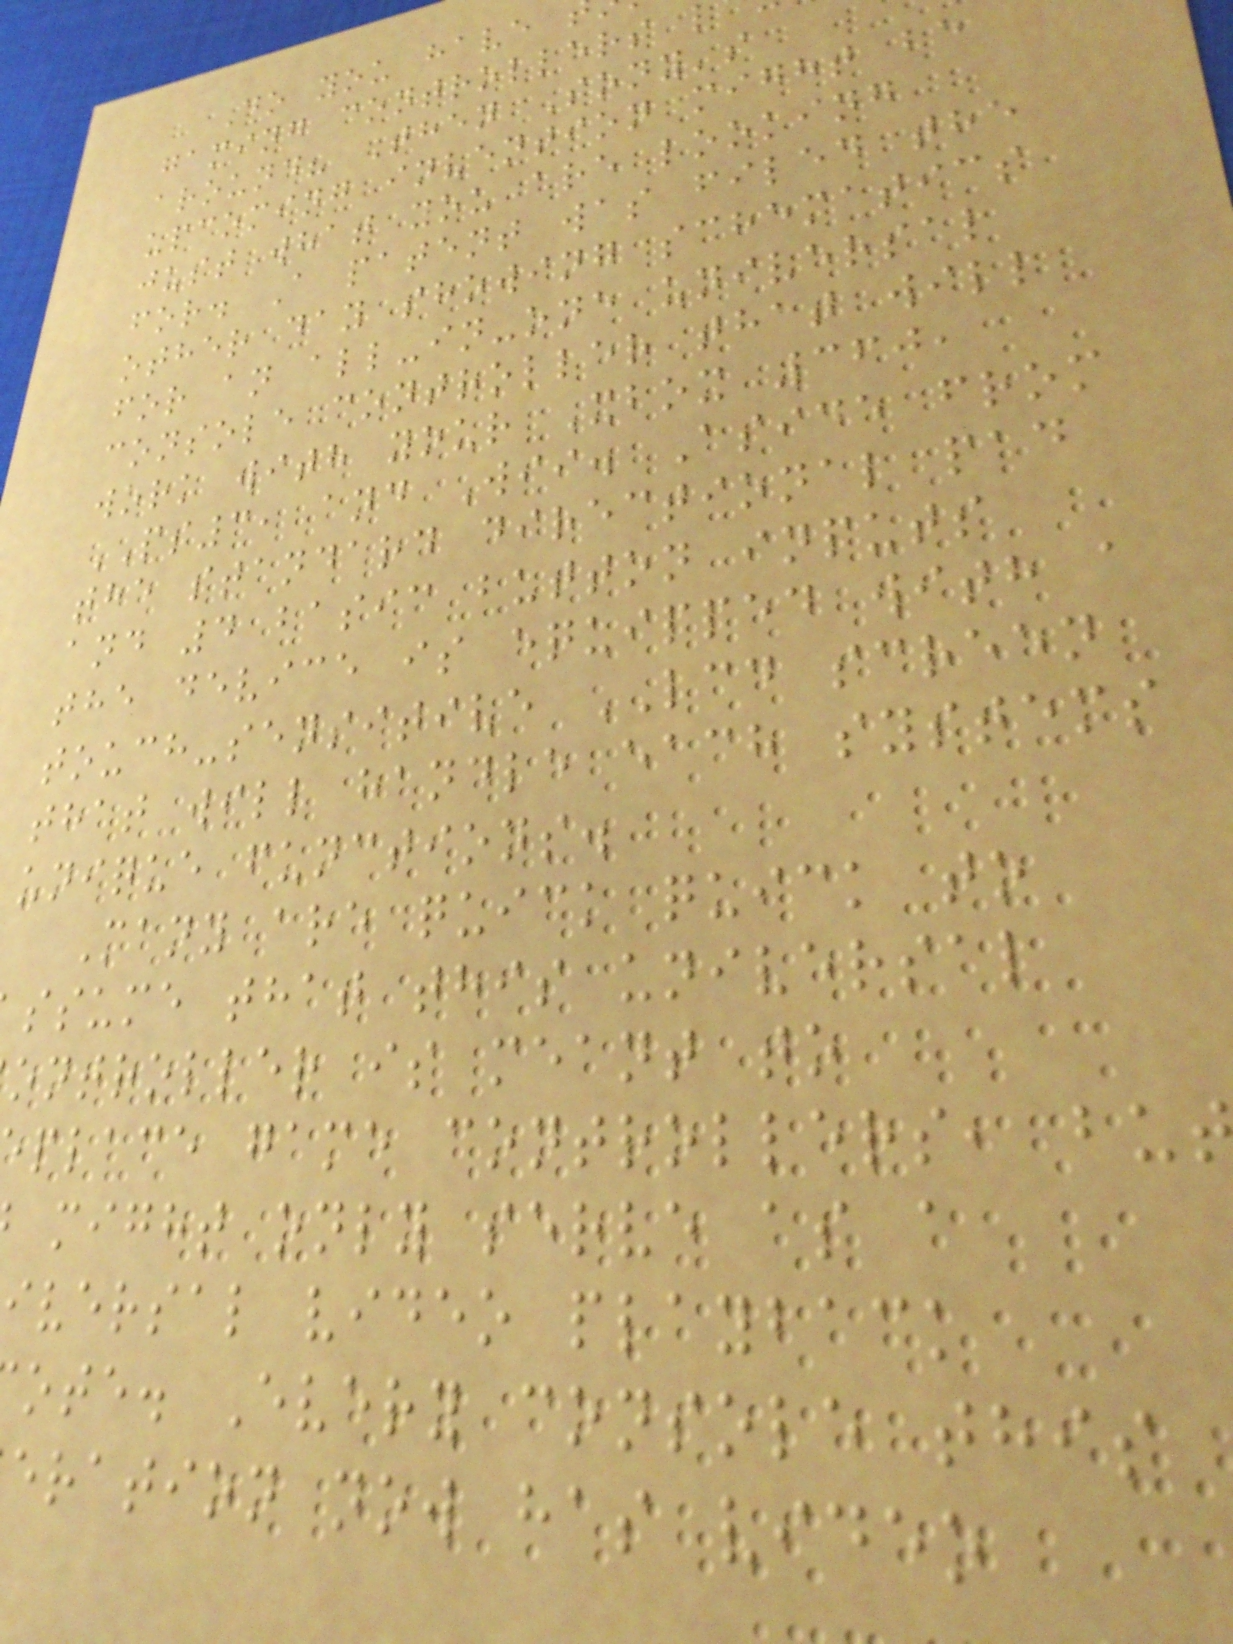Do you have
gaming controllers
around? Then Sony's
upcoming invention might be
just what you are looking
for. A patent was filed the
other day showing schematics
for an all-in-one universal
console controller that will
work with your Xbox 360,
PS3, and Wii. Aside from
the standard directional pad
and 4 basic button inputs
the device is equipped with a
touch-sensitive LCD screen
that will handle each systems
unique functions.
Many are quick quick to
ssume that this universal
ontroller is meant to
place game controllers, bu
might only serve as a
iversal video playback
ote. Every console this
eration now has video
